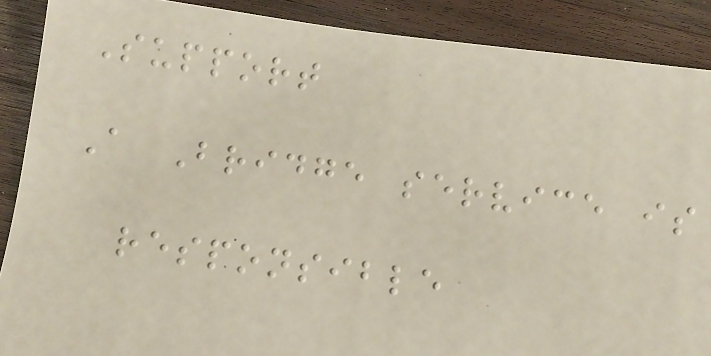Support
A Bridge service is
responsible
